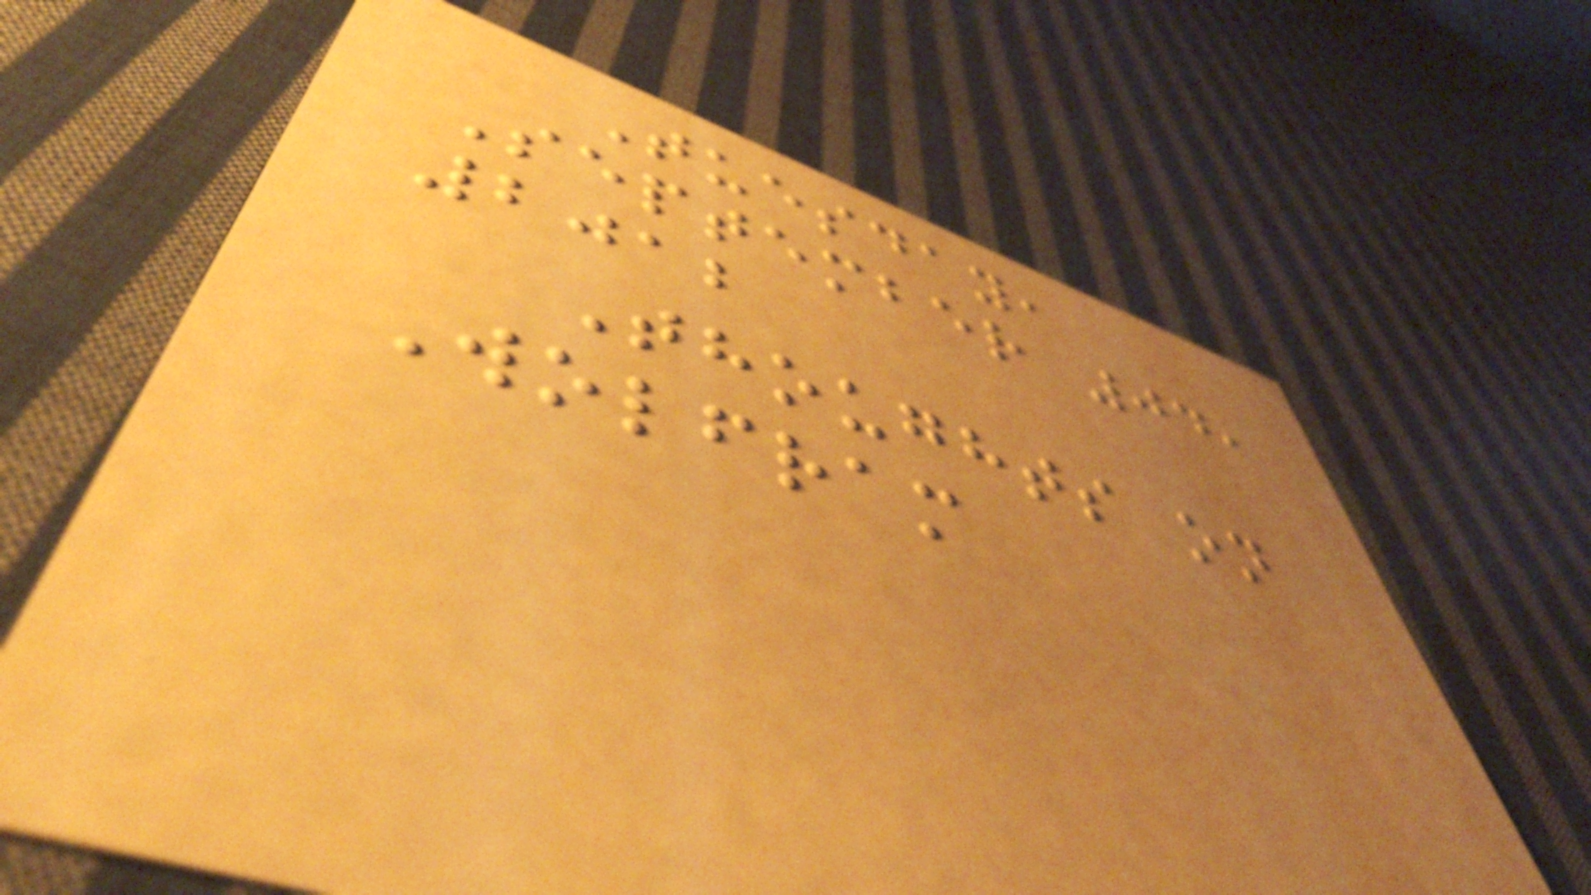Tuesday,
September 04,
2012
Thoughts on
Wolfram
